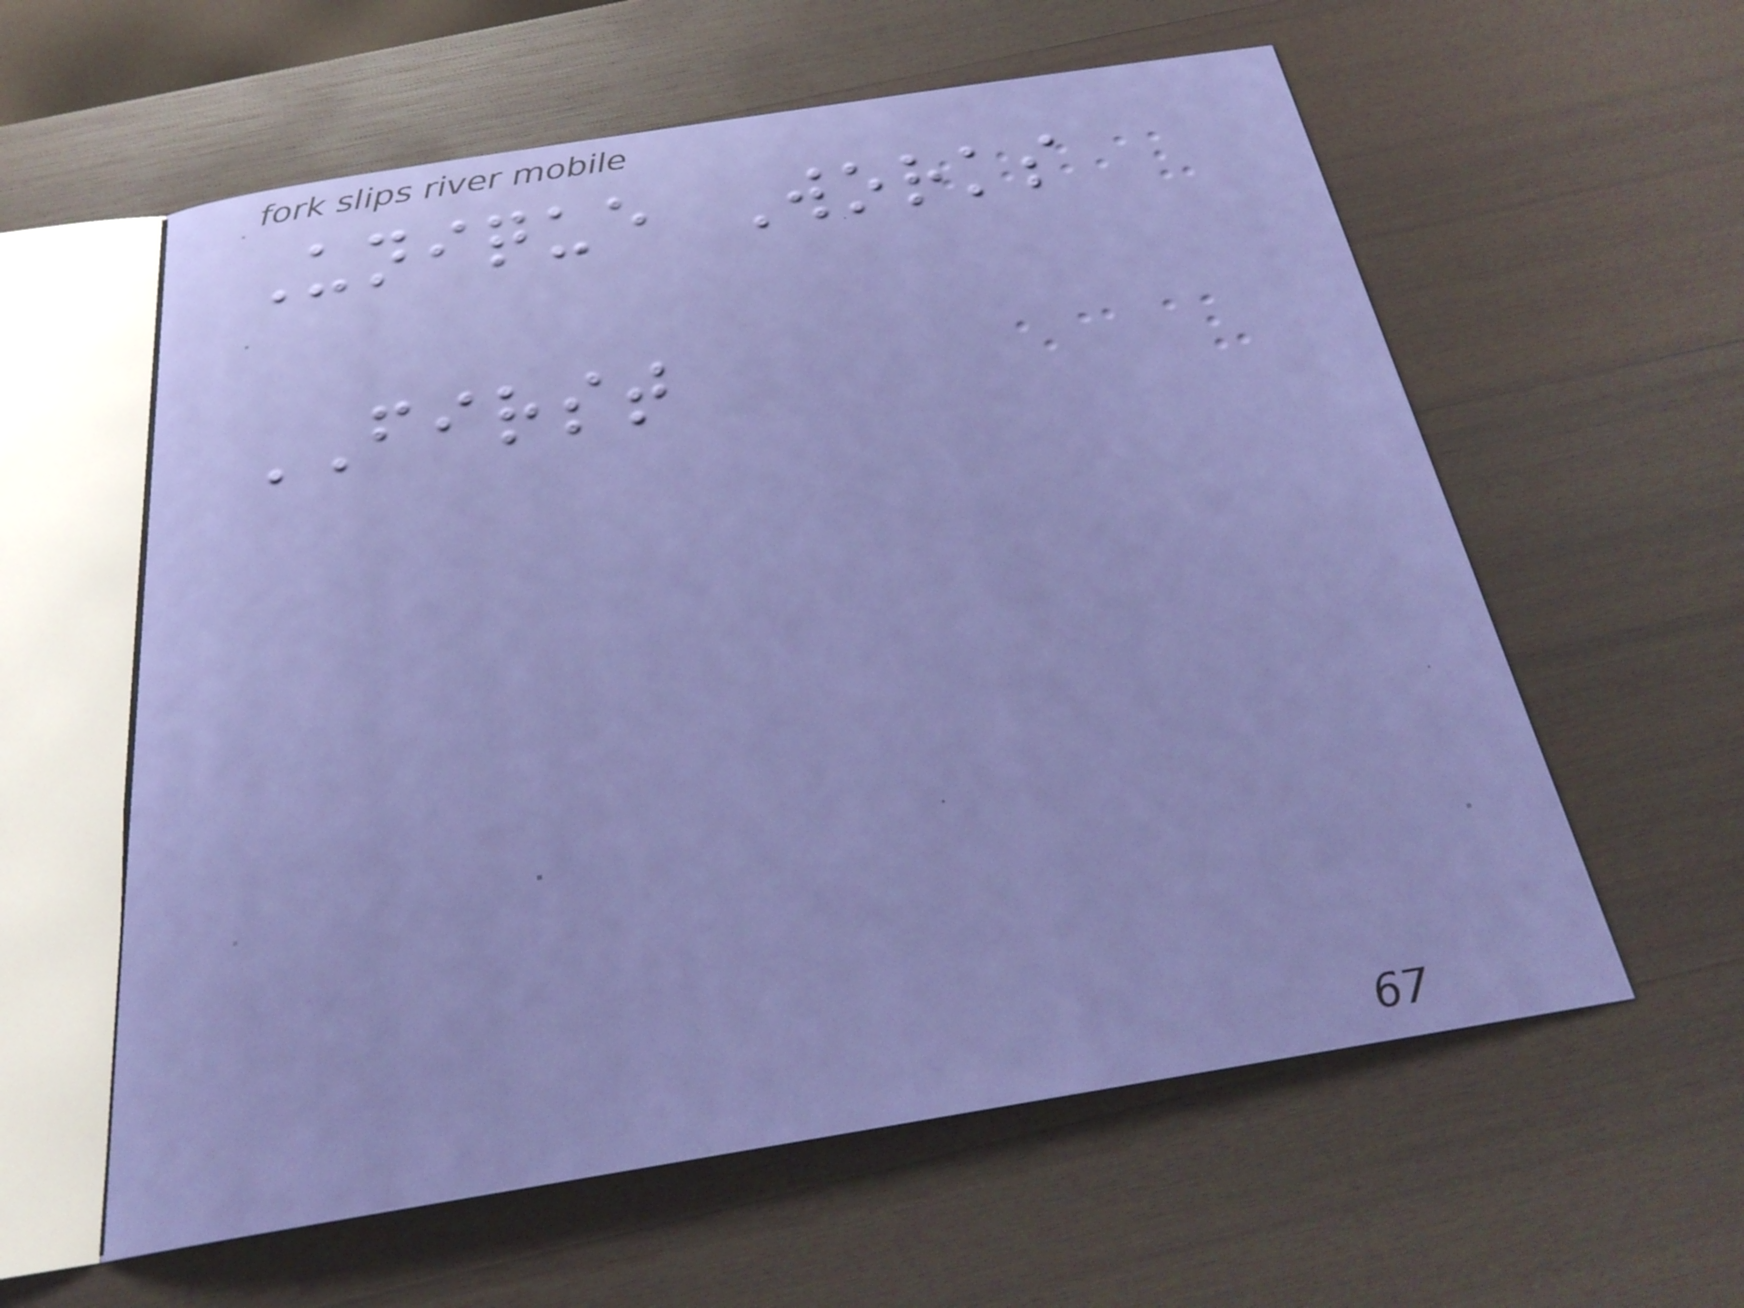Unique Works
FIRST
